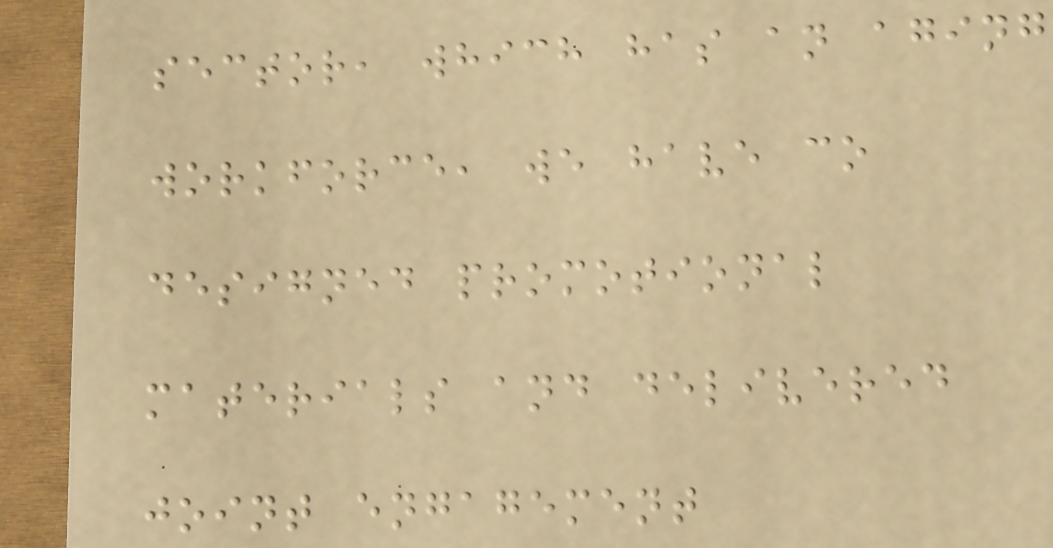sector, which has an aging
workforce, we have co
designed promotional
materials and delivered
joint engagement
